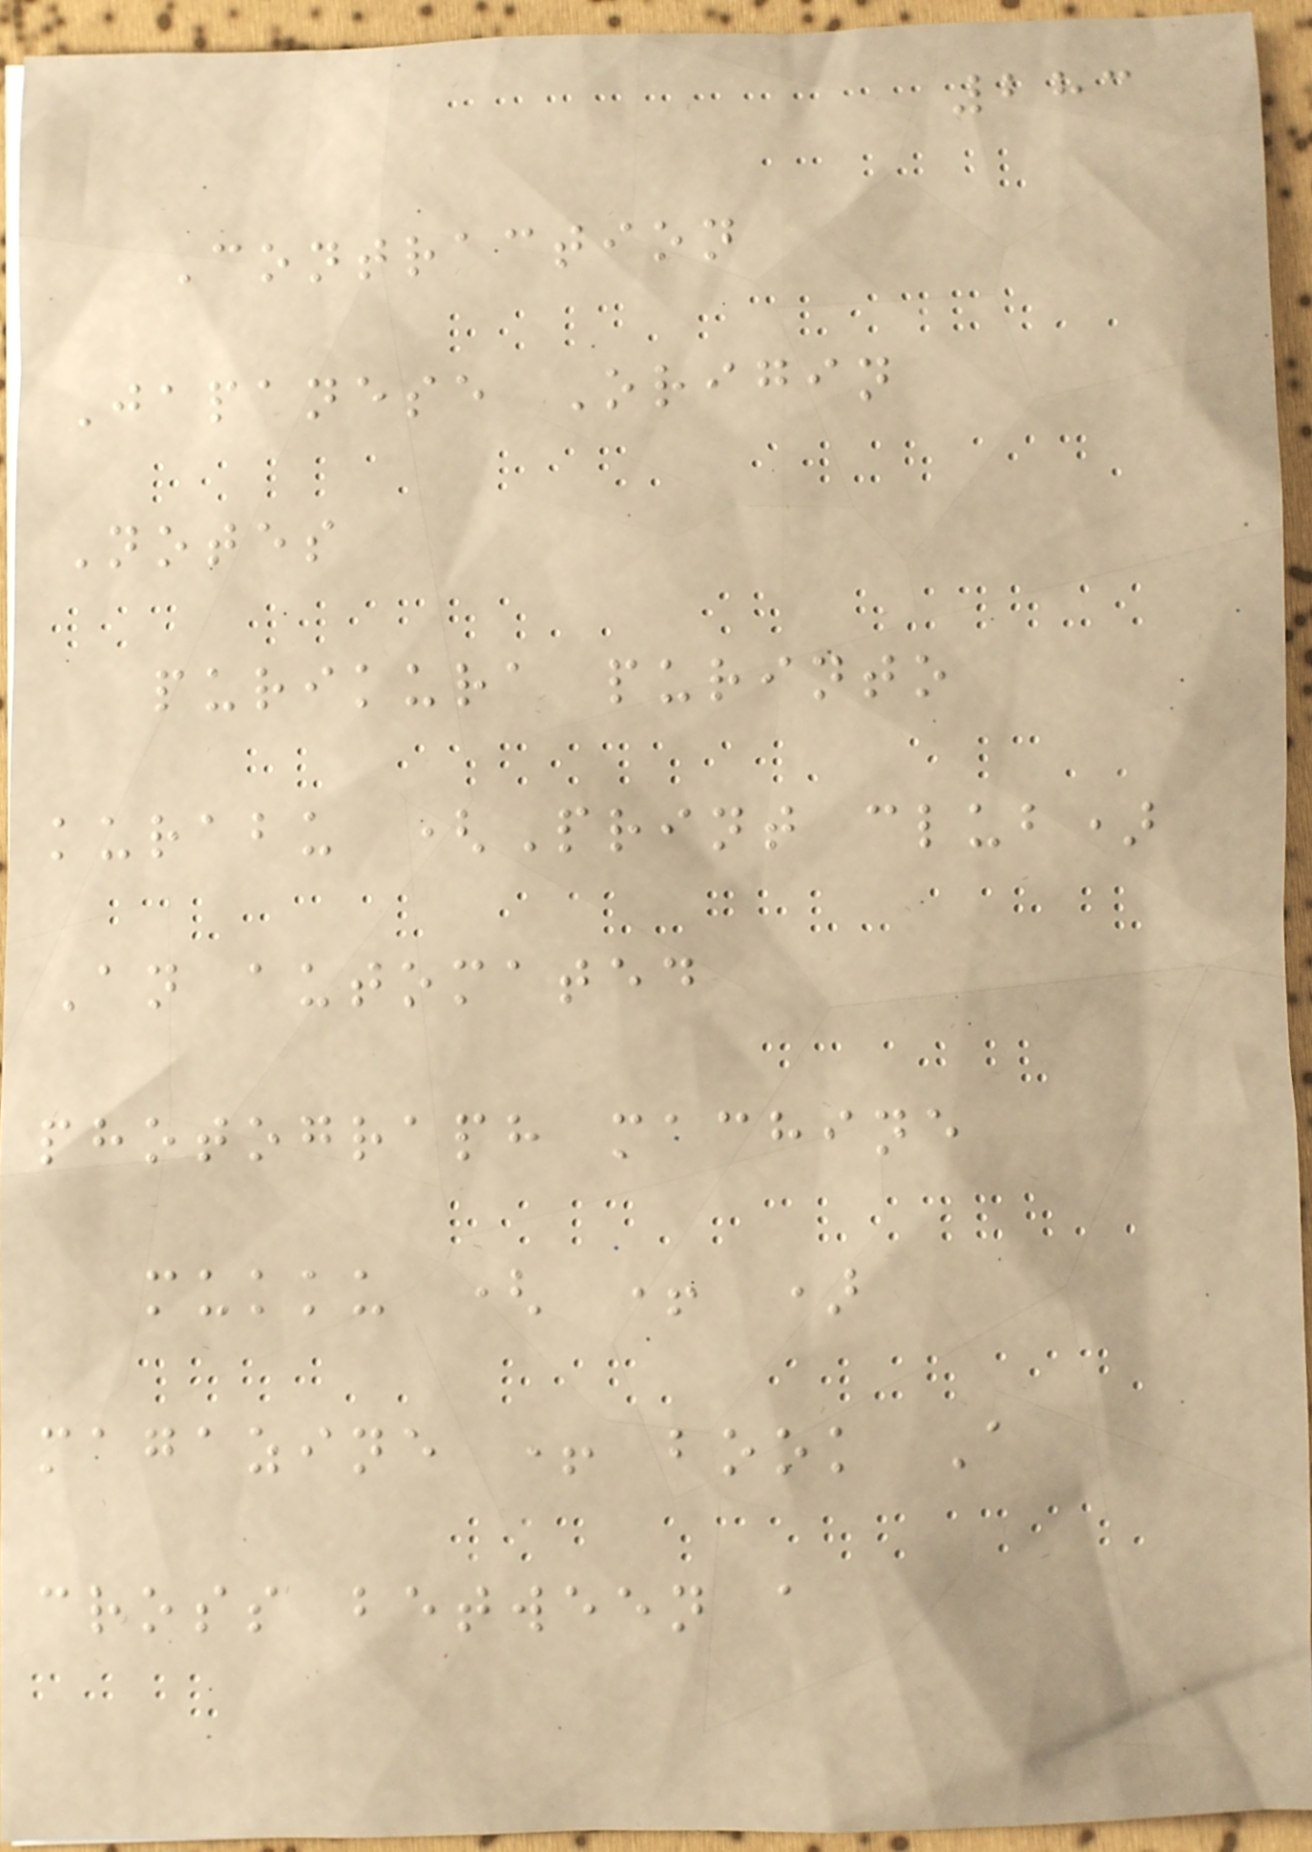283
Contraction
Japanese Origin
Notes
purikura purinto
kurabu (Print club)
An automated
photograph machine
mukku ( + )
magazine + book A
cross between a
